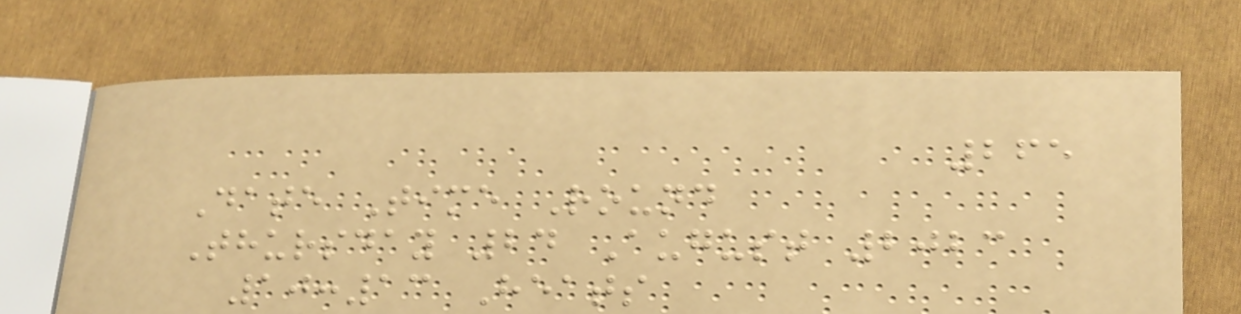265
Date Time Round
Thursday 24 August 2023
10:13 Heats
